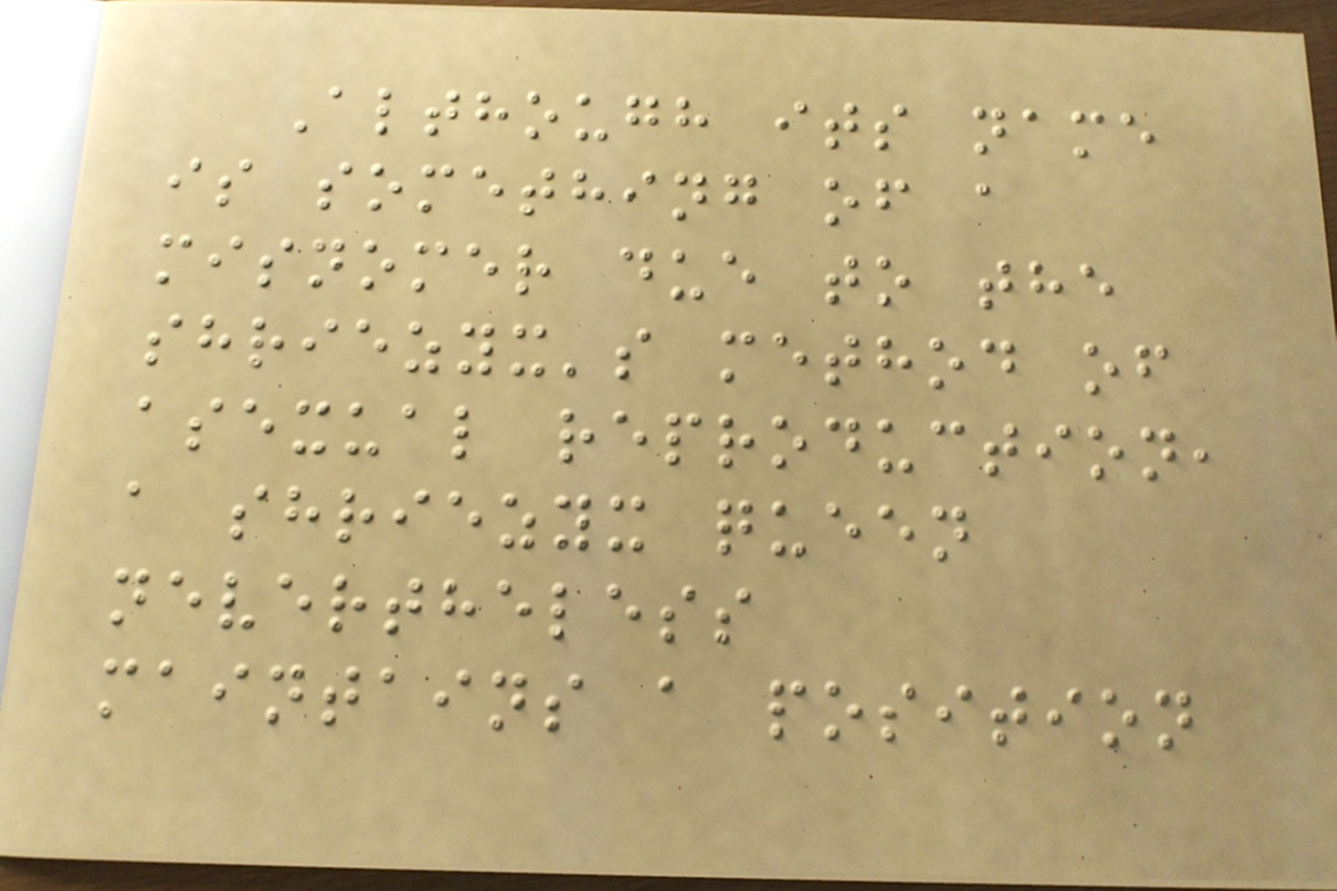Although its name
is something of a
misnomer due to the
shriezyx's method of
asexual reproduction,
a shriezyx queen
nevertheless
maintains a position
